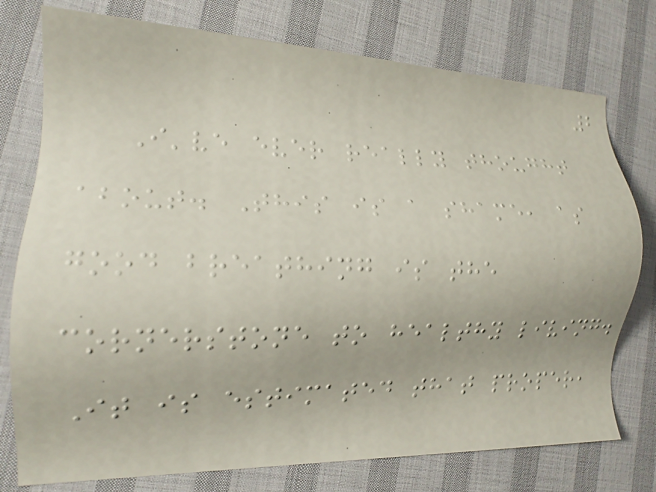2
I've ever really thought
about. This is a shame, as
good breathing is the
cornerstone to healthy living.
It is estimated that proper,
